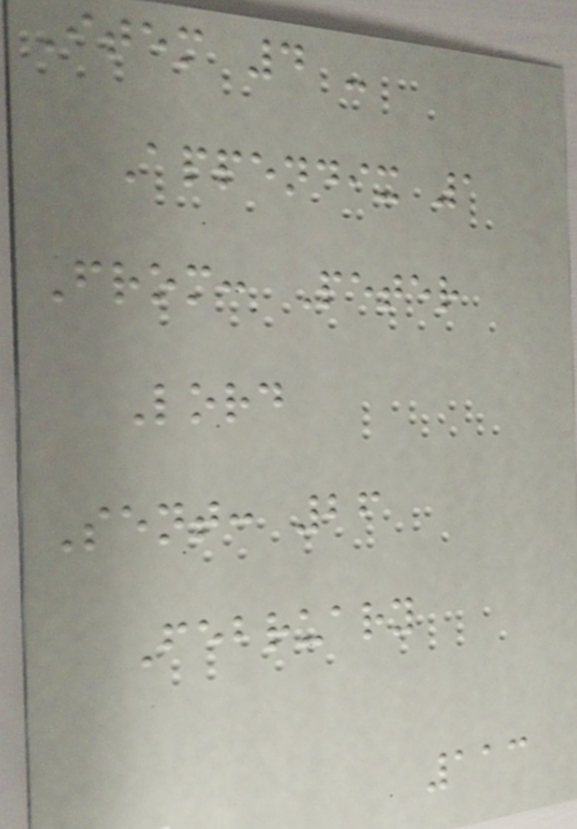Item 4 -
Appendix 1
From: Peter
Lord
Sent: 26
February
113
